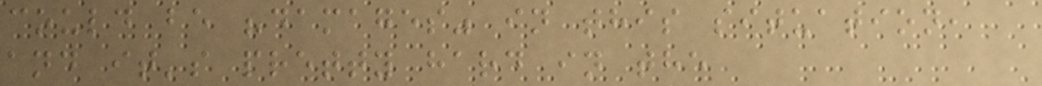could be "damages" in this situation,
and it's pretty hard in the
